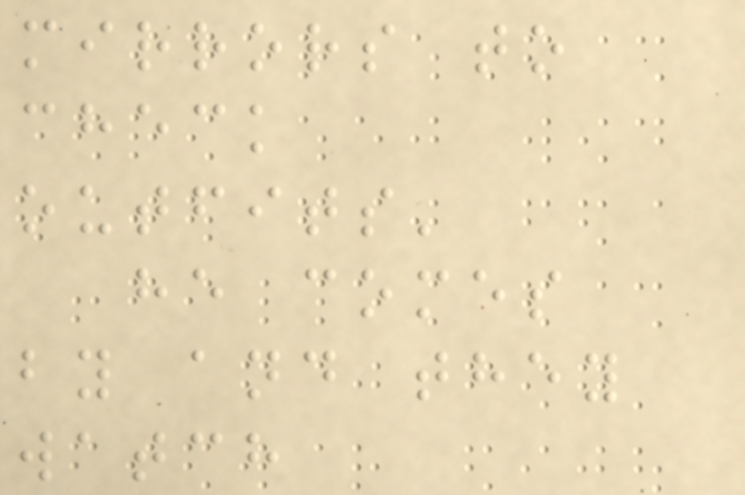mirrors to
check
outfits'
he comes
by and they
watch
